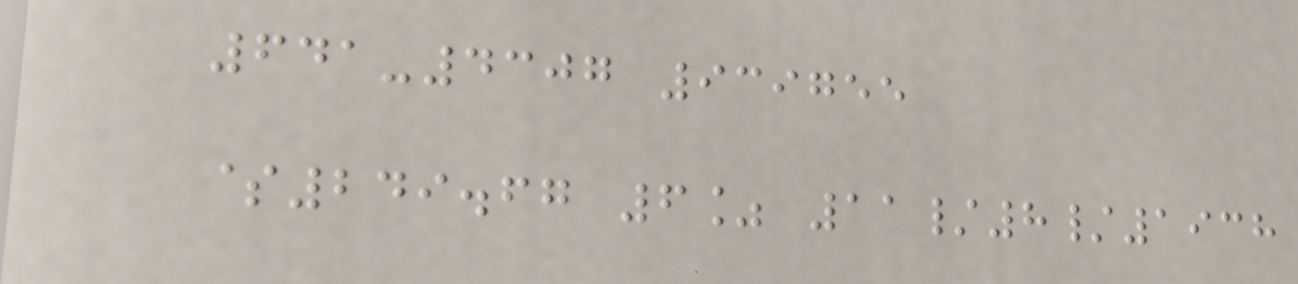641-4307 939755
$249.67 6% 11/8/1938
